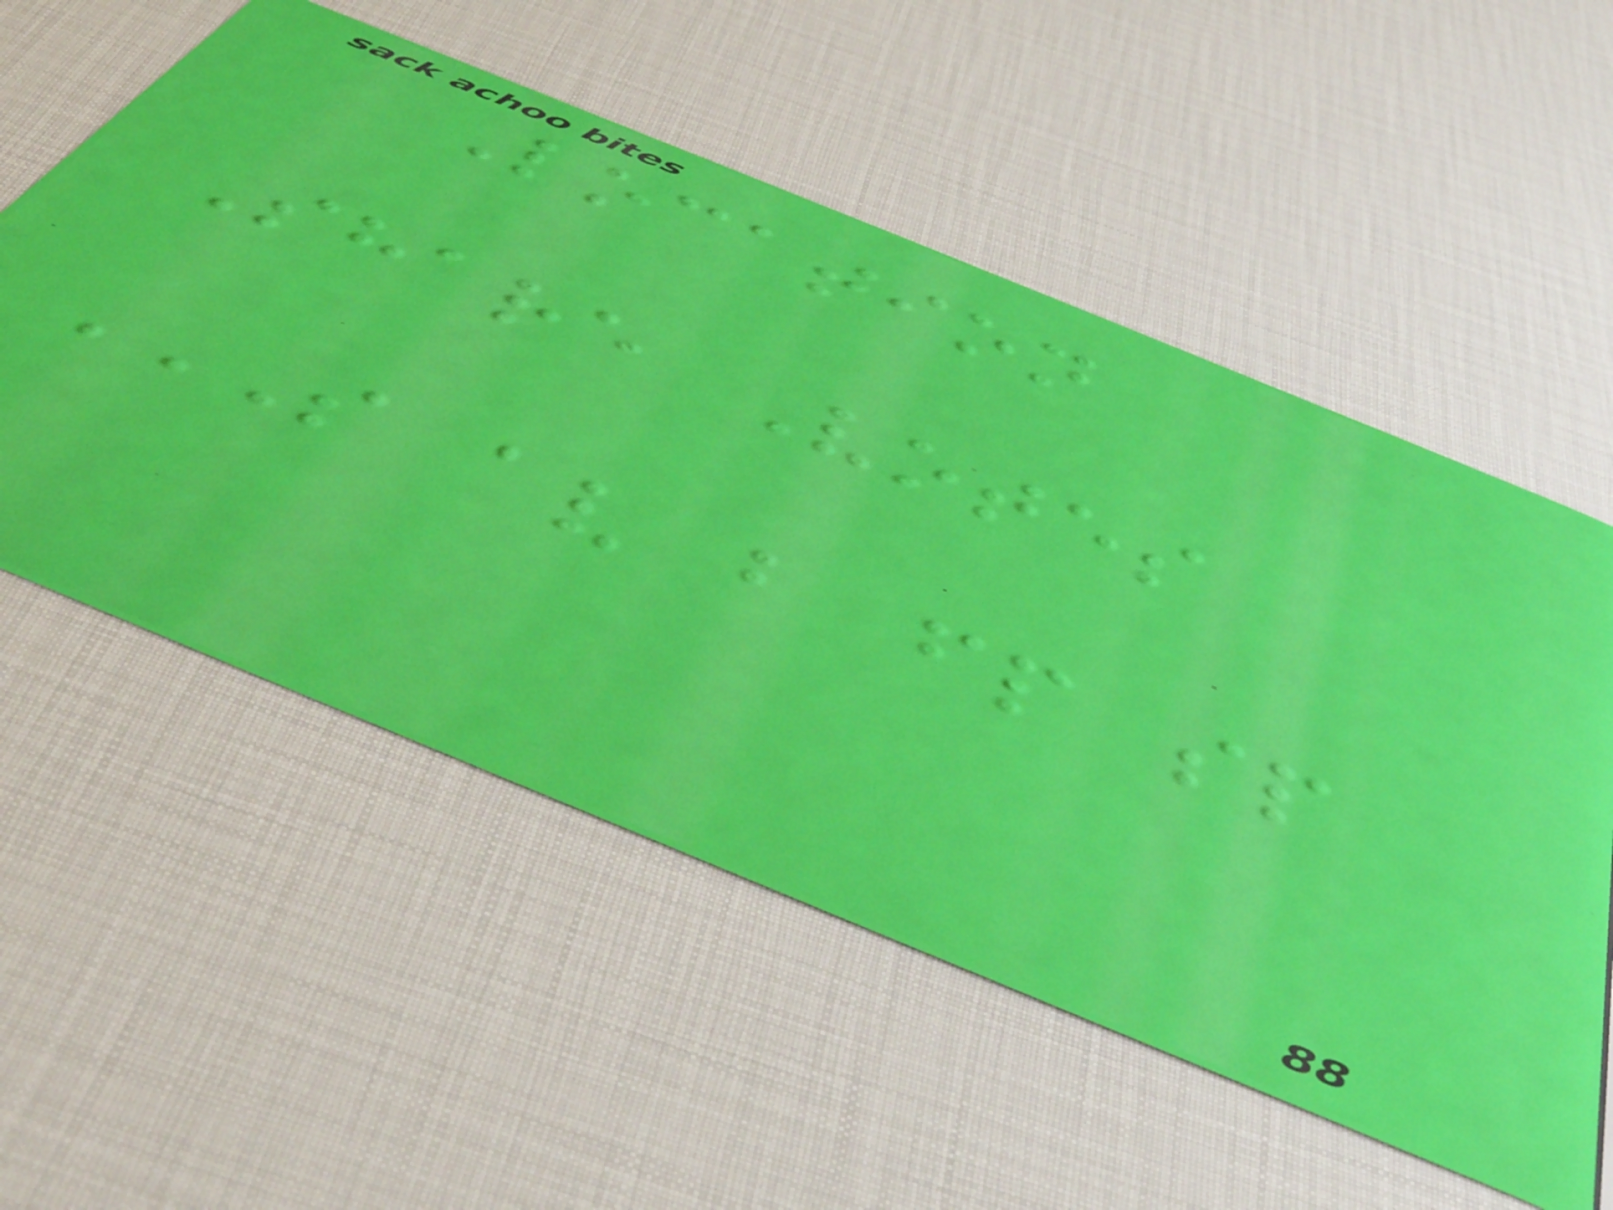Location
Share Votes
S AV B FP SP
